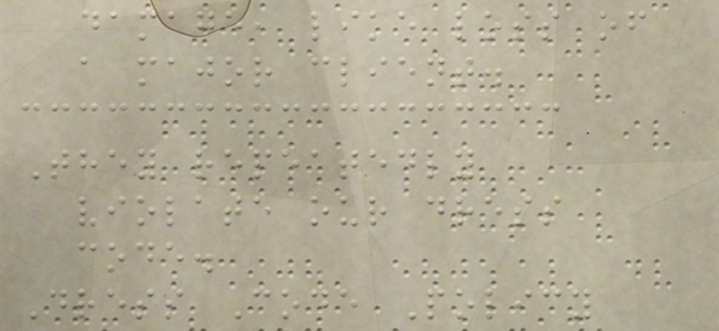damage, like loss of
a major client.
They repeatedly
violate our dress
code.
Dress Code Policy
